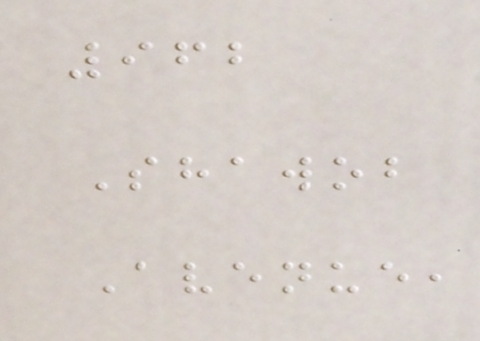962
Shawob
Avenue,
